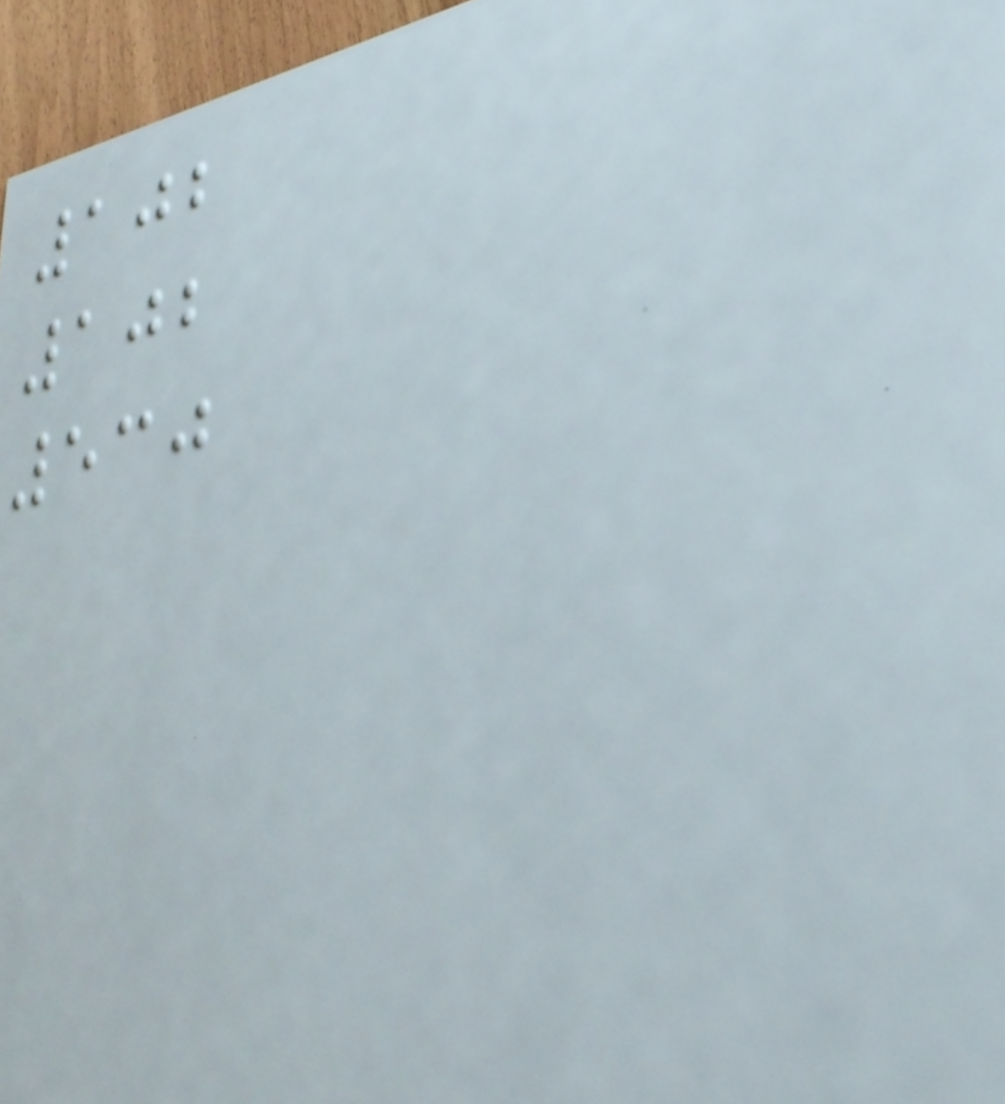102
102
530
